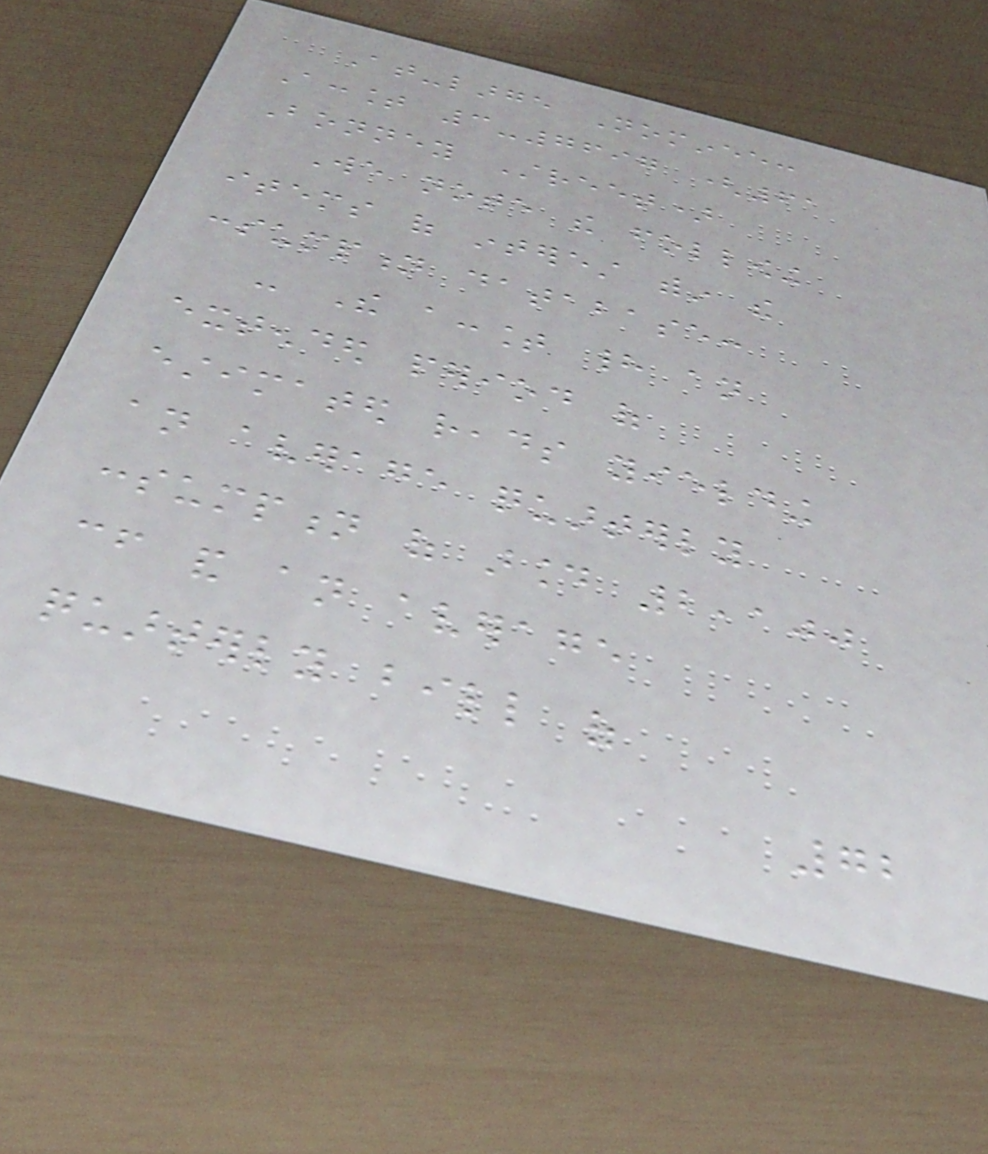At-large Nominee:
Account 3-7697 (61
Bonney Street)
We note the following
items of interest within the
consumption database:
- The account had an
extended period of
estimated reads yielding
an average quarterly
consumption of around 2,100
cf and an average
quarterly bill of
72
